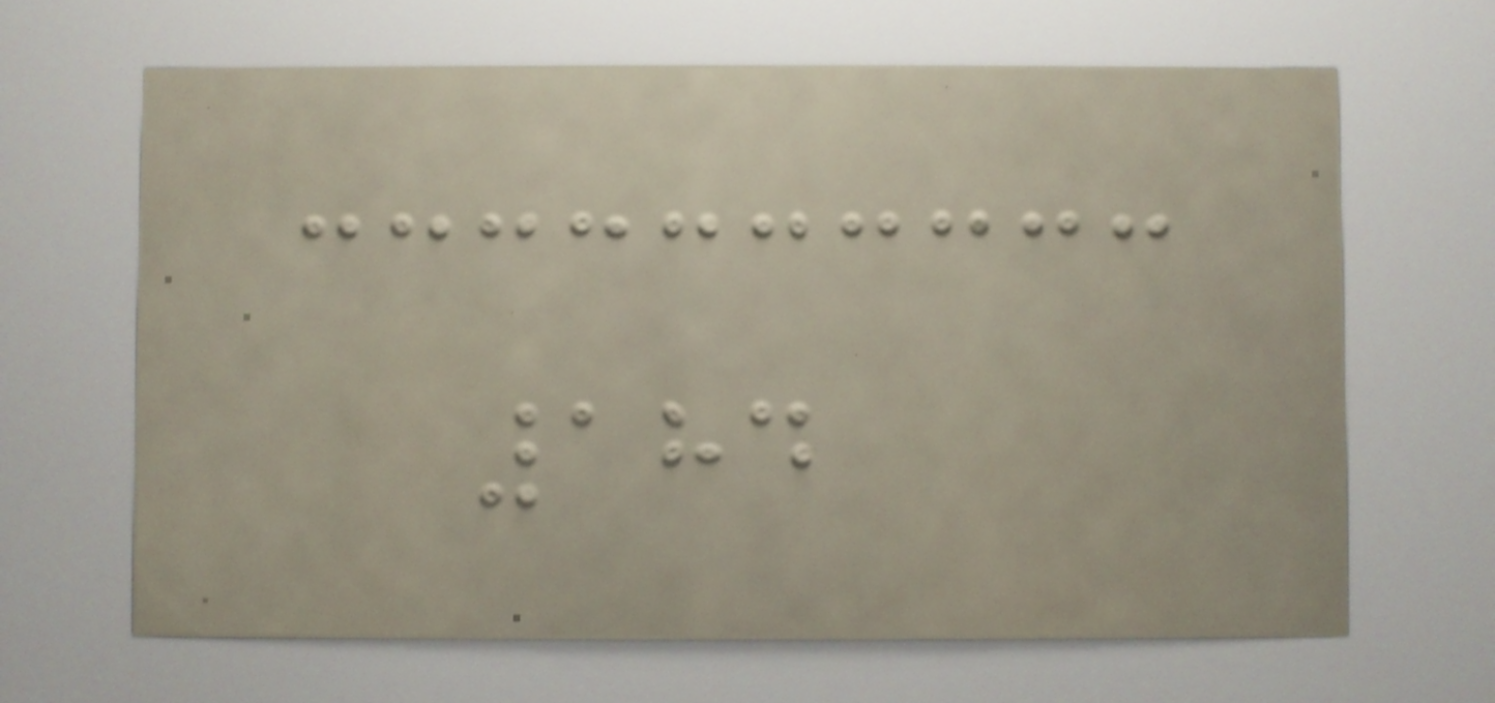184
